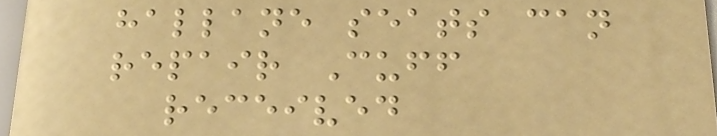hallane seats can
repair Cuff
received
